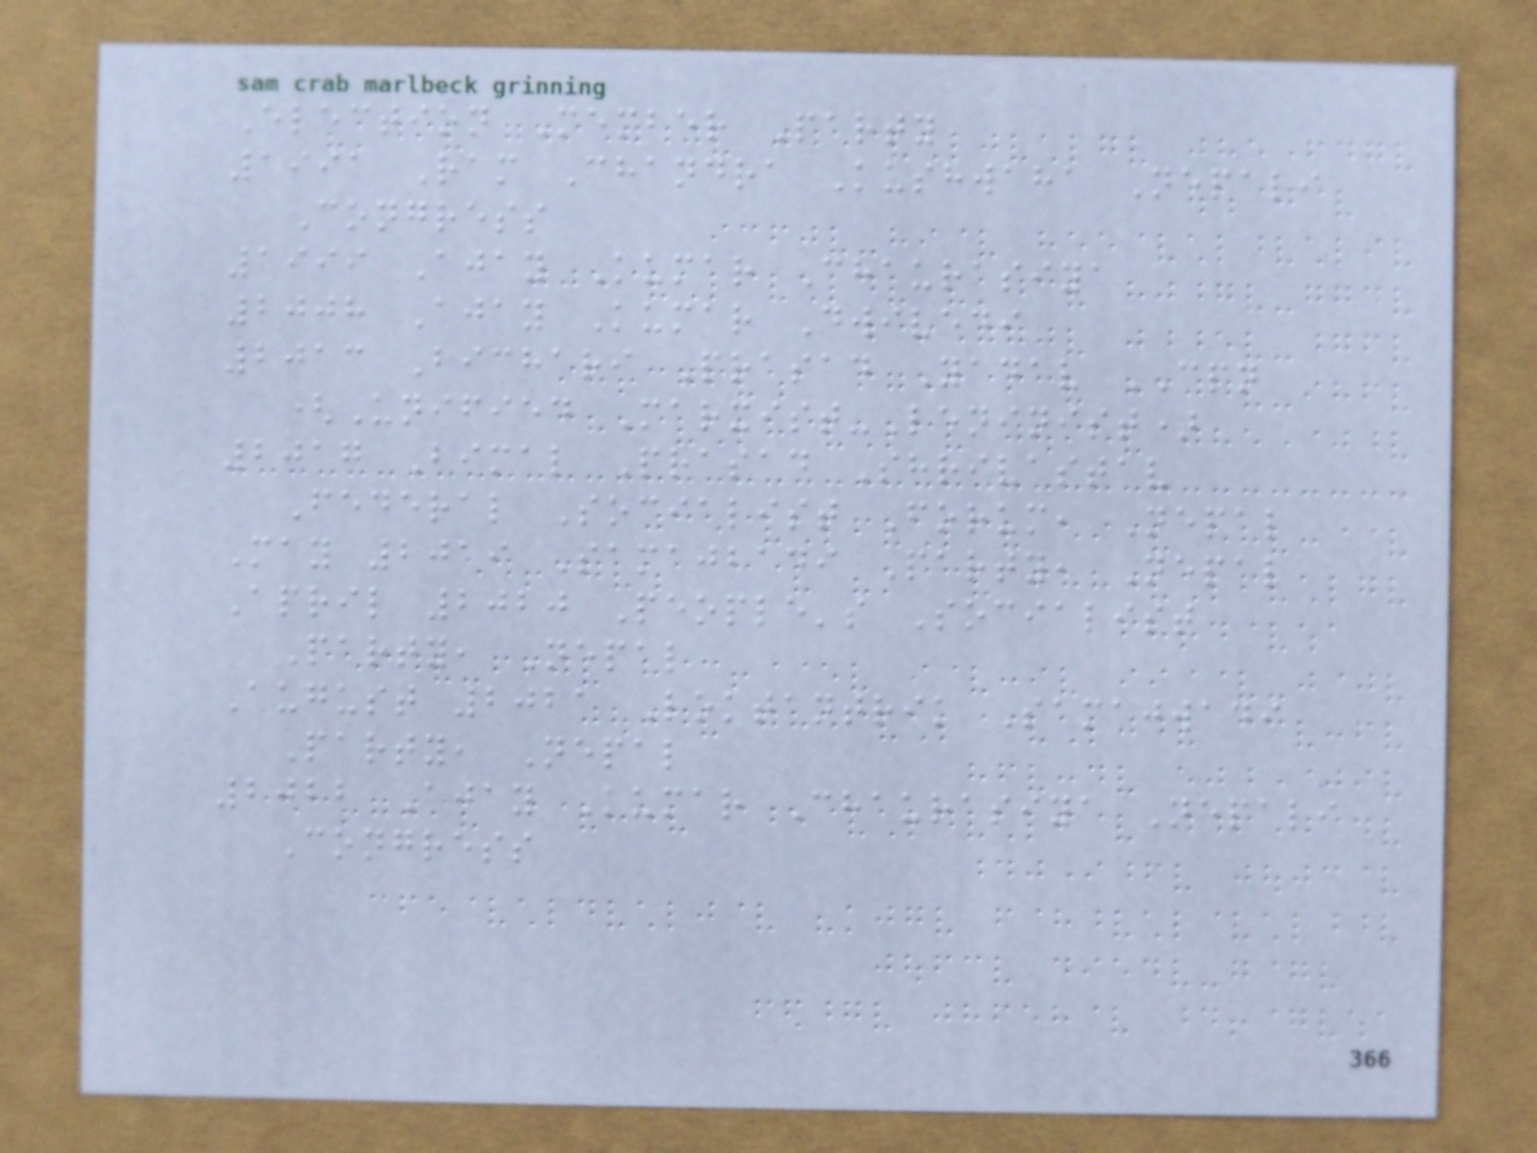Election Member Party
1991 Ram Chandra Kushwaha Nepali
Congress
1999 Ajay Kumar Chaurasiya
2008 Ajay Kumar Dwivedi
2013 Bichari Prasad Yadav CPN
(Unified Marxist-Leninist)
2017 Bimal Prasad Shrivastav
Federal Socialist Forum, Nepal
May 2019 Samajbadi Party, Nepal
April 2020 People's Socialist
Party, Nepal
August 2021 Loktantrik Samajwadi
Party, Nepal
2022 Ajay Kumar Chaurasiya Nepali
Congress
